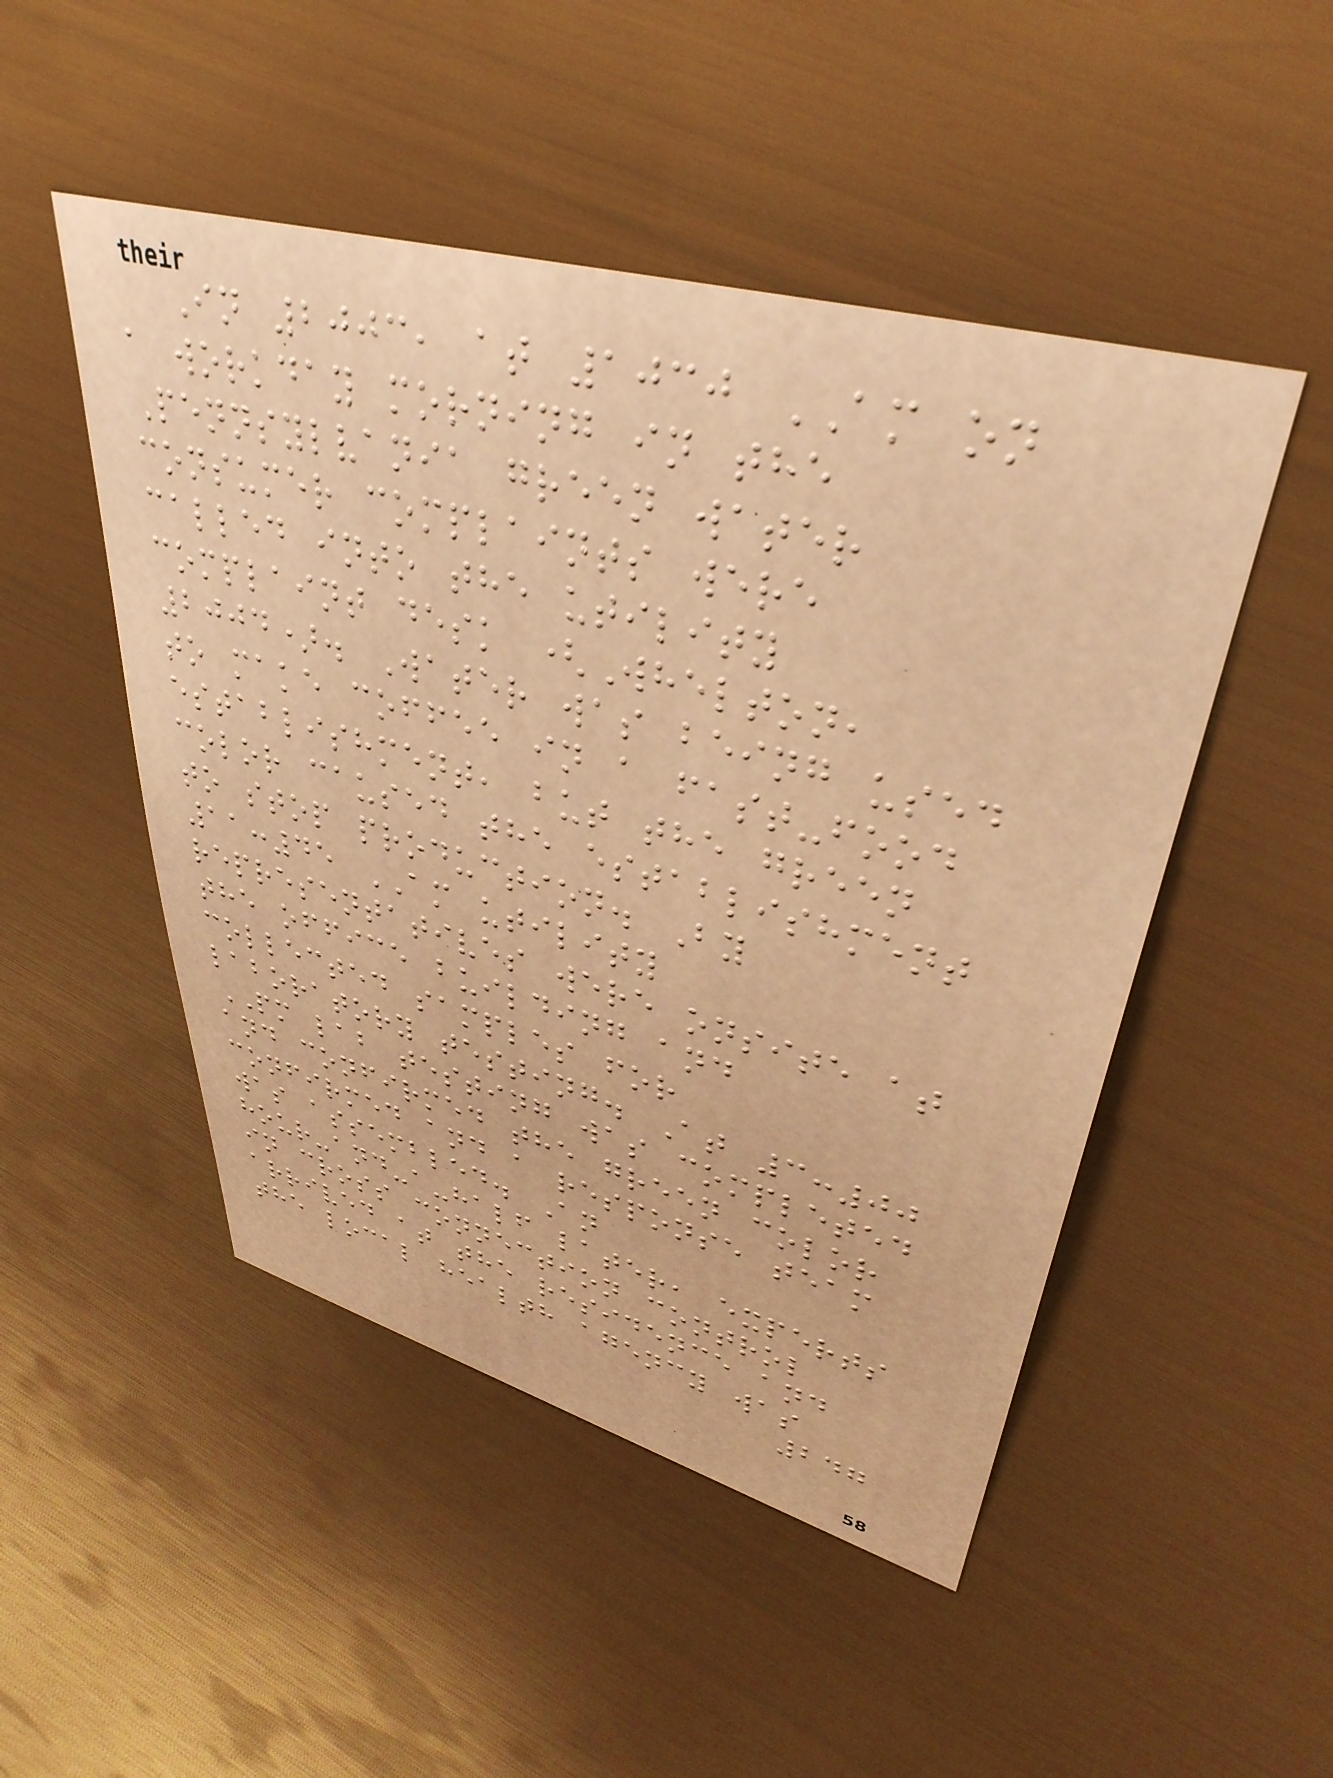In 2003, at 1030 AM on
a workday morning in the
Pennsylvania green water
consumer complaints were
called into the utility
complaint desk (Whelton,
2004). Water was being used
to make coffee in a fast-food
establishment, but the green
color caused the establishment
to stop production. By
11:45 AM utility
representatives were onsite at
the office building and
collected samples for
laboratory testing. At 3:00
PM lab testing was completed
and confirmed the green color
confirmed and a response team
was assembled. An
hour-and-a-half later, experts
in cross connection control
arrived at the residence and
the local health agency was
247
